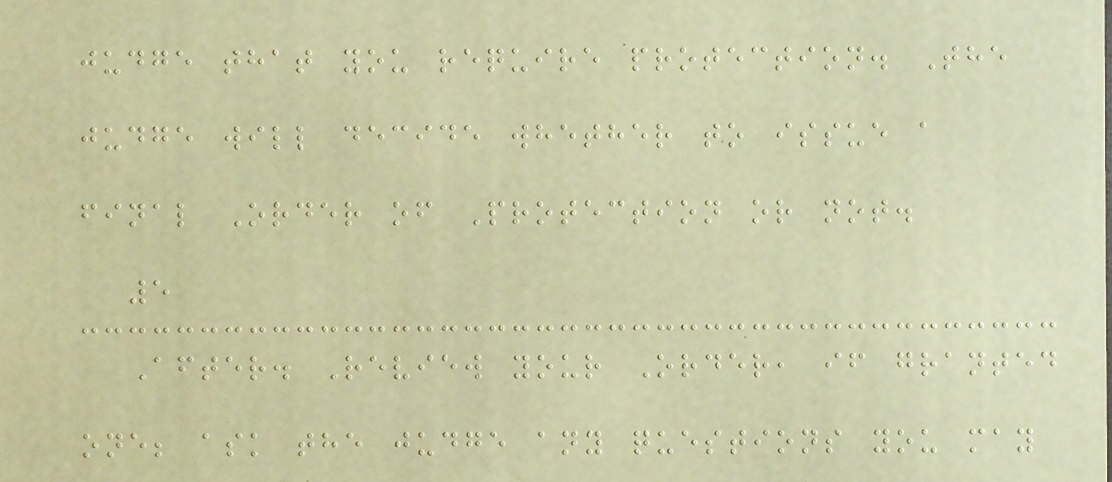judge that you require protection. The
judge will decide whether to issue a
final Order of Protection or not.
5
After. Review your Order, if granted
one; ask the judge any questions you may
